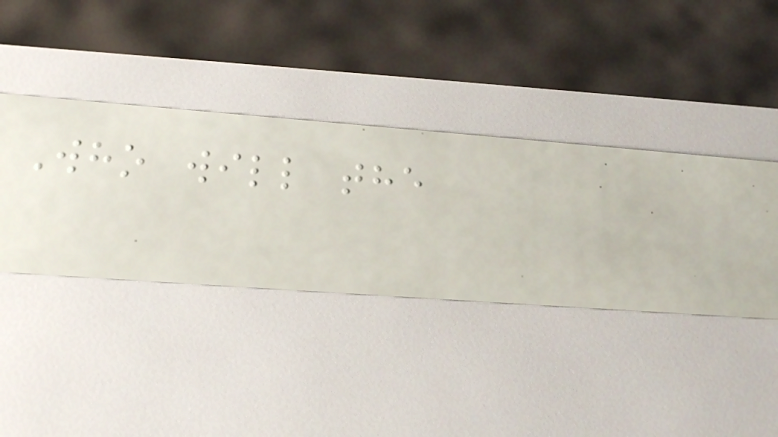Who will the
